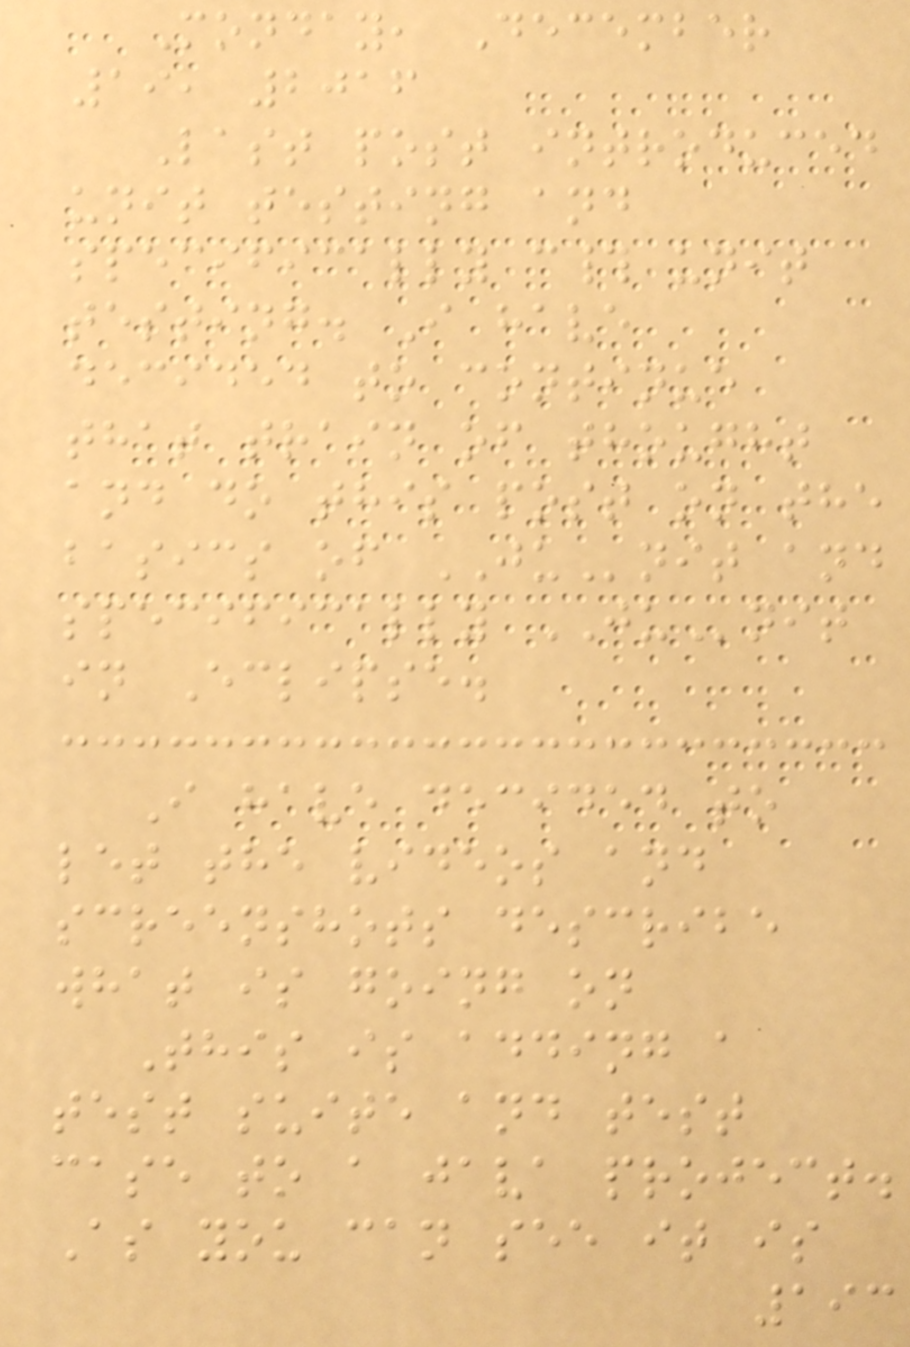Monday, December
19, 2016
Last post introduced
unit testing and
specifically c# unit
testing. I have
decided to continue
that train of thought
and do this post on the
basics of JUnit and
specifically JUnit
in Eclipse.
I have decided to
let the videos and
screenshots describe
what is going on
This is adding a
test suite and test
case to a java project.
As you can see it is
193
